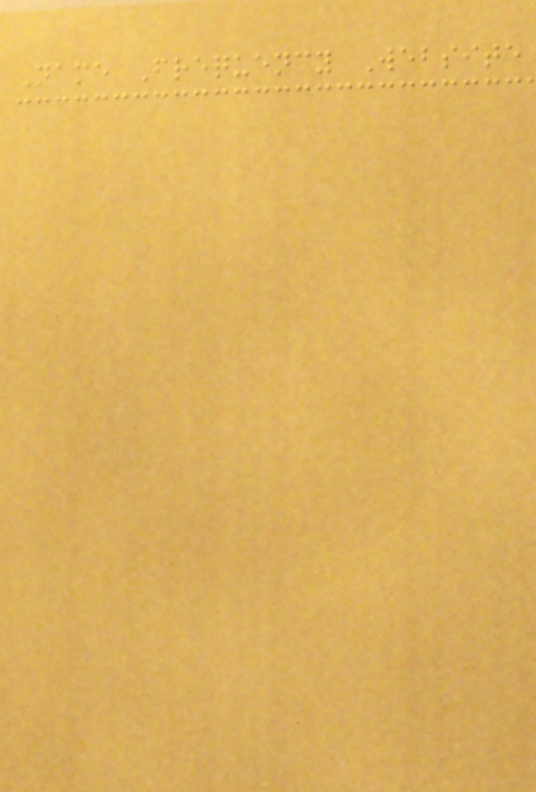Name Frequency Website
